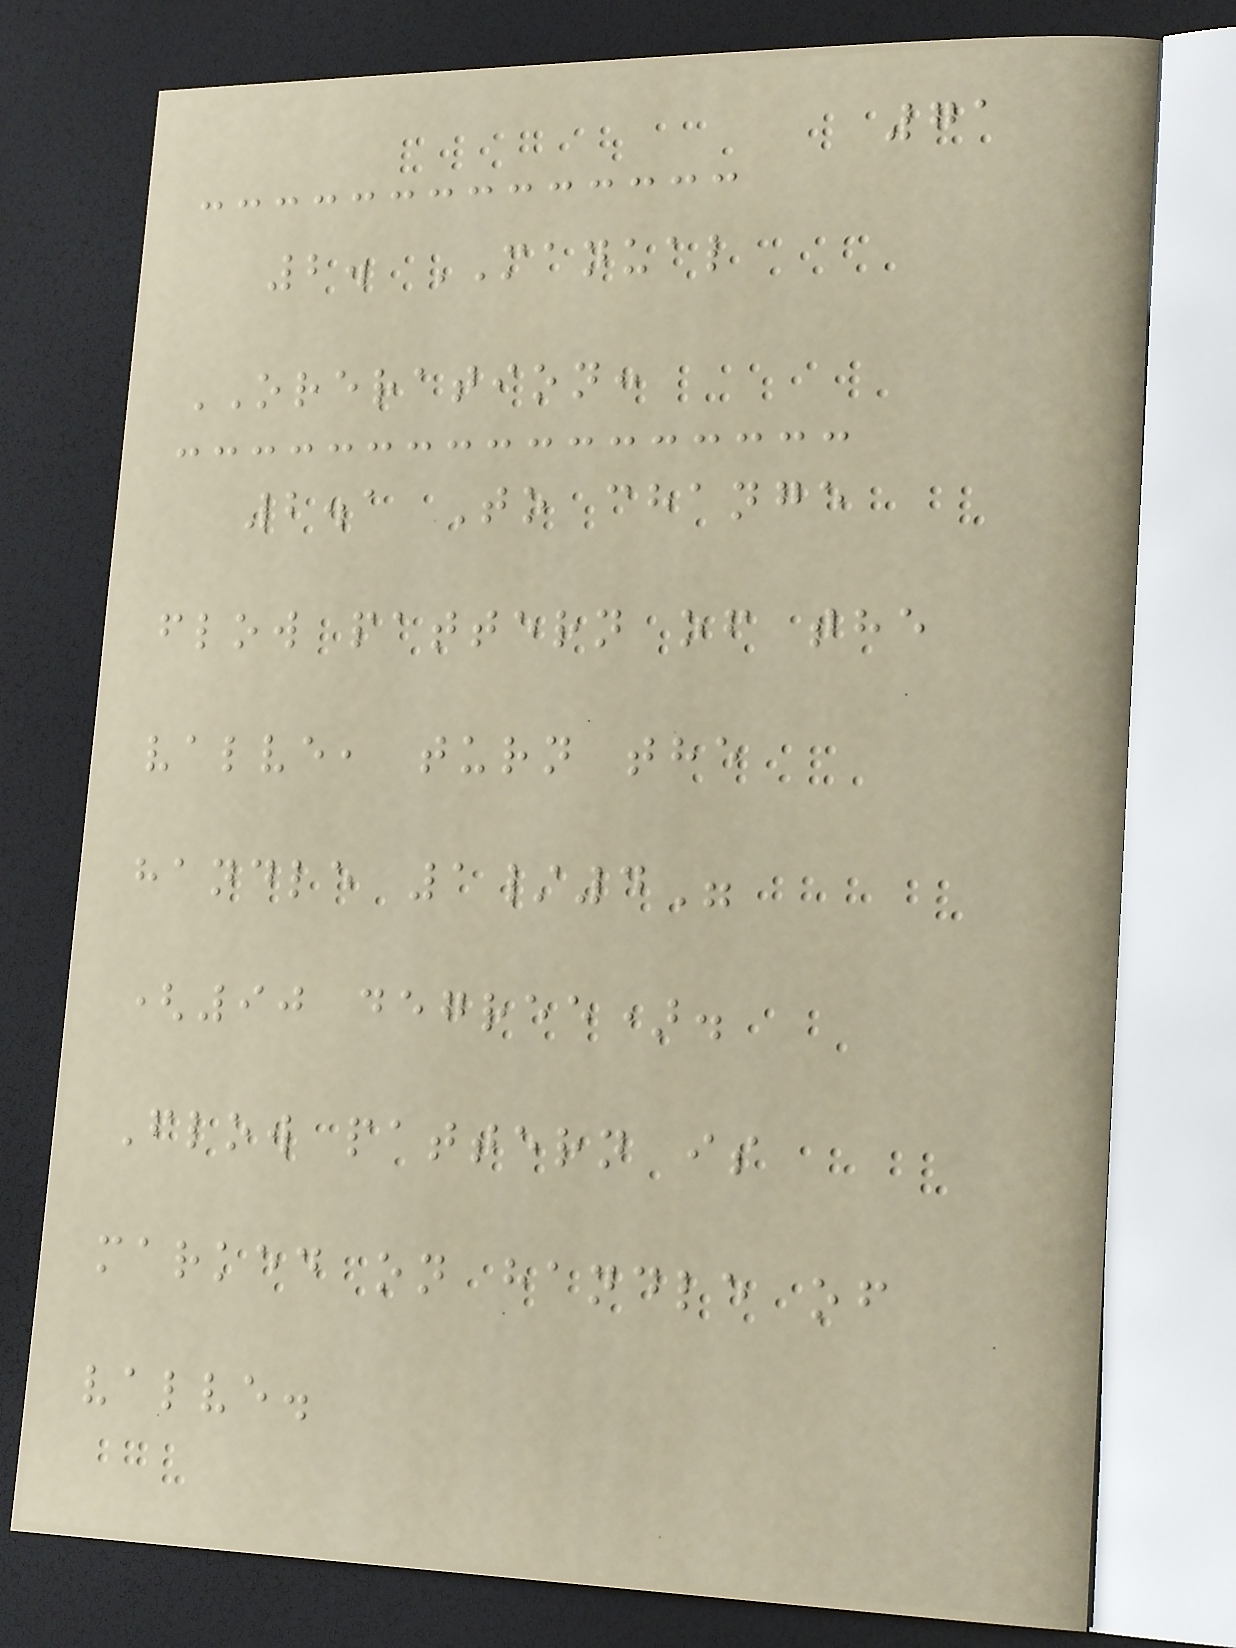71
2. MANUAL
ORERATION:
2.1 To change
flow pattern of the
valve, turn the
handle 1/4"
(90 degree).
Flow pattern is
marked on handle of
valve.
